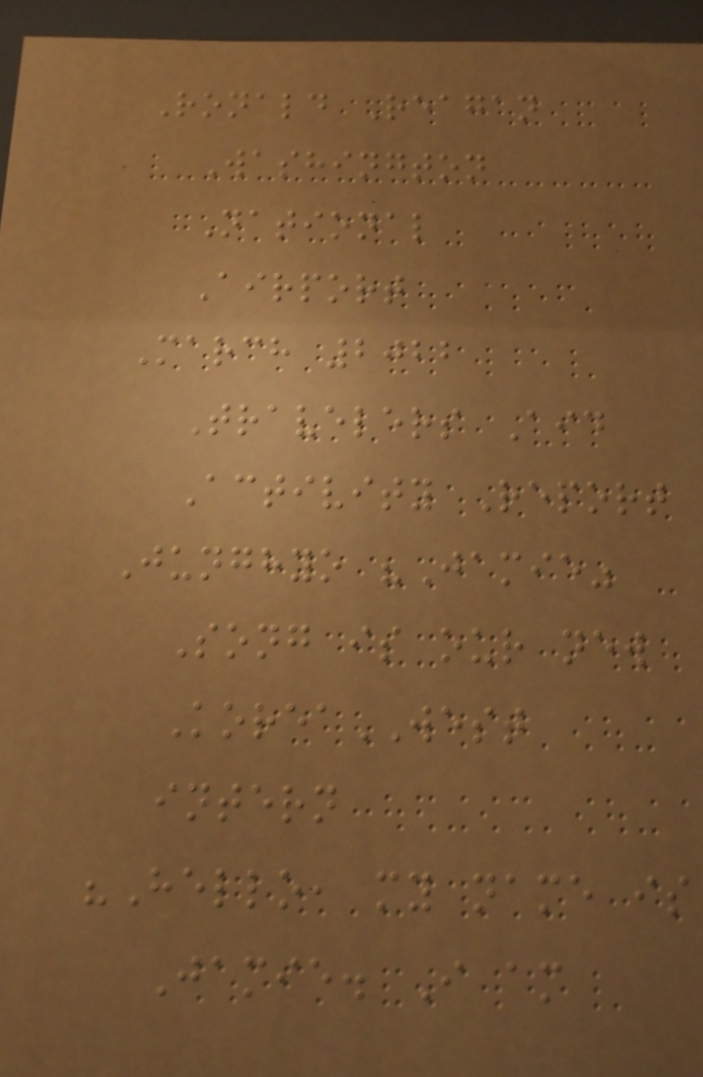Ronald Reagan
Washington
National
Airport
March 2022
Travelers Aid
Activity Report
Junghyo "Jamie"
Song is our new
KoreaWEST
intern
"Hello, my name is
Jamie. I am
